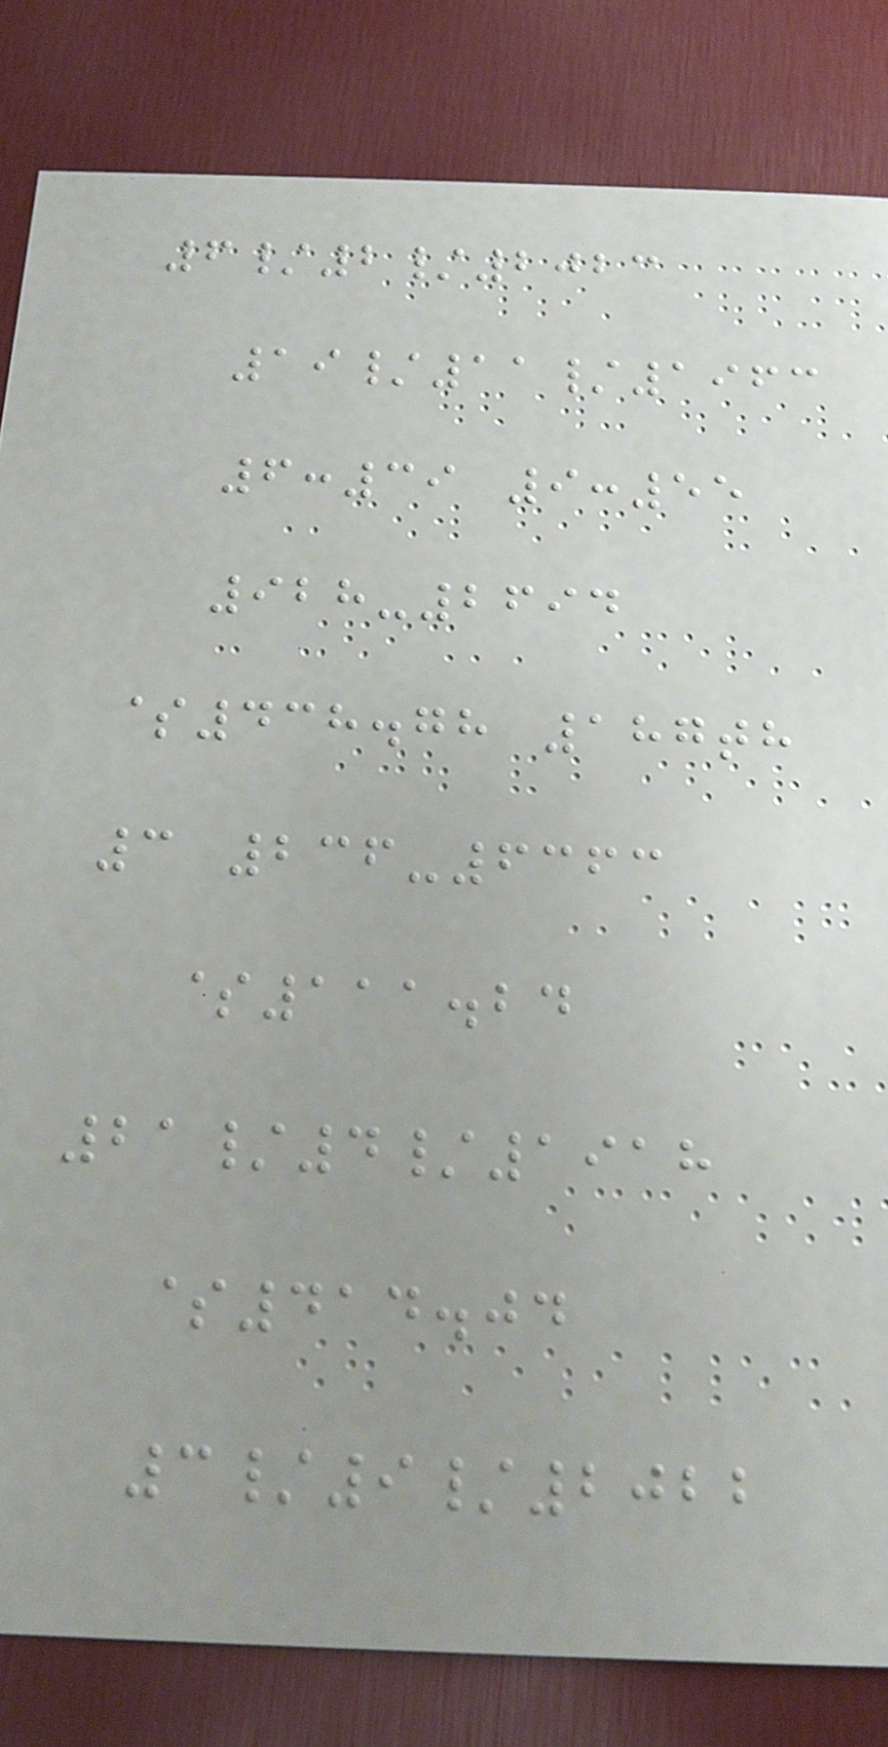6/2/2023
19/11/1963
6:39 9:55
928-2694
$438.78 187th
3 236-6363
$111.24
21/4/1918
$414.04
3/9/2022
